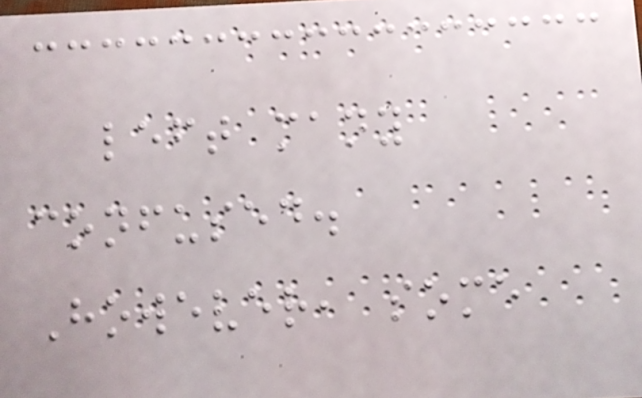left many
confused.
However, some
